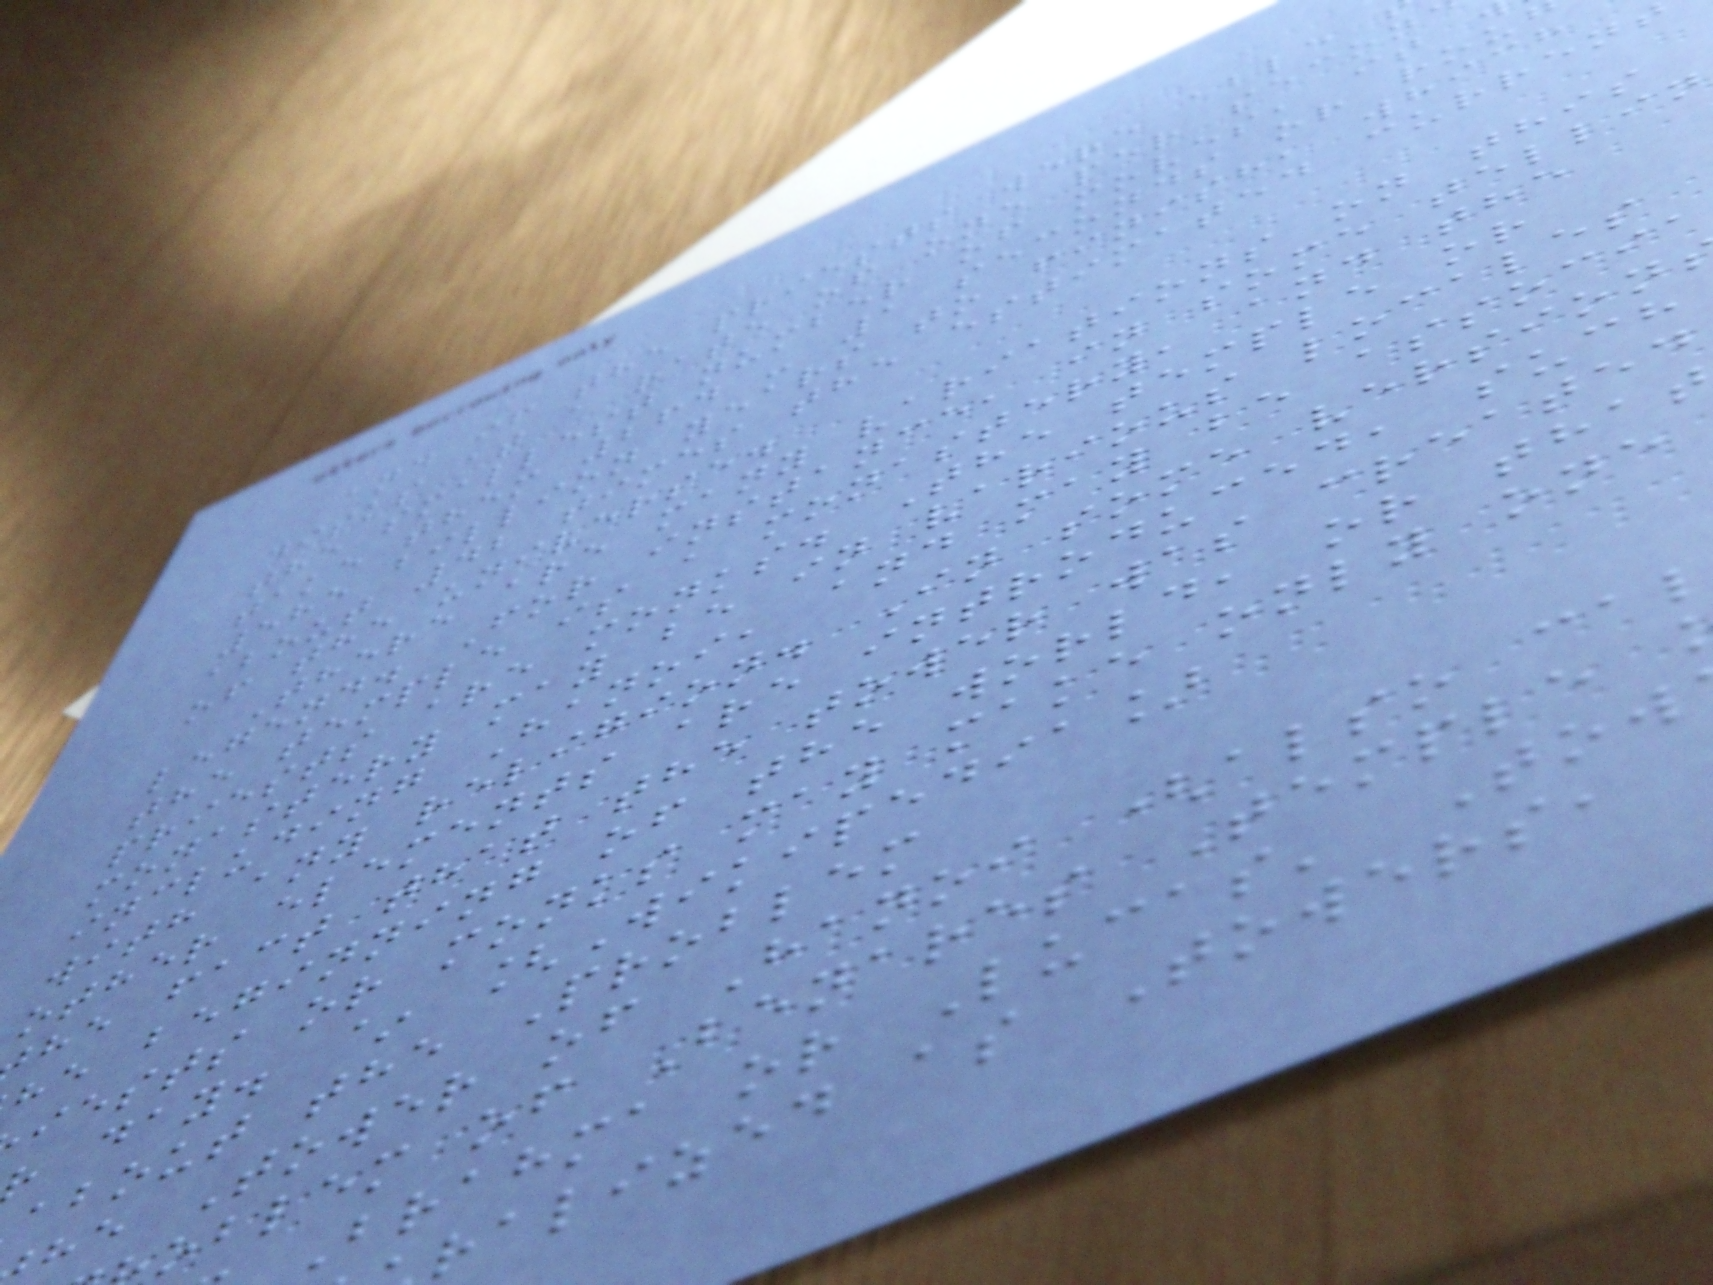and if the priests were able
disks at a rate of one per secon
the smallest number of moves, it
take them 264 - 1 seconds or rou
585 billion years to finish, which
about 42 times the estimated curren
of the universe.
There are many variations on this
legend. For instance, in some tellin
the temple is a monastery, and the
priests are monks. The temple or
monastery may be in various locales
including Hanoi, and may be associa
with any religion. In some version
other elements are introduced, such
he fact that the tower was created
he beginning of the world, or that
iests or monks may make only one
day. ~ [Wikipedia]
about the Problem
he Tower of Hanoi (also ca
oblem of Benares Temple
Brahma or Lucas' Tow
ralized as Towers,
